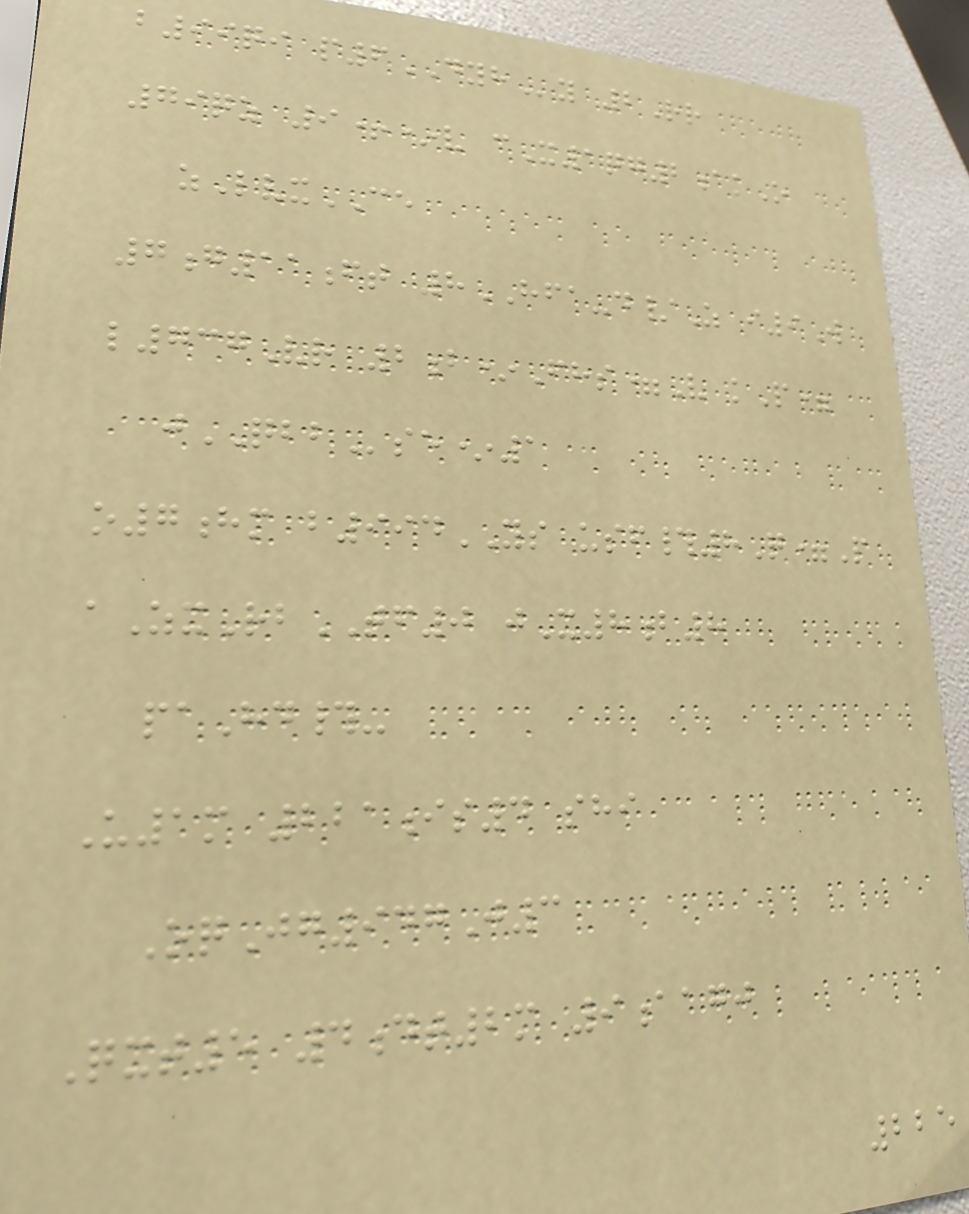b99qi p6DYHy 2Rr
79qz 9+*v cX1qg2akO
zLvxCE
7g11ft 8HFA-d/Z i9W
l737Vr 2b*Fhs=V kP=
jQBBse*1
o7hm b994YS usf#8Q=P
aZxRbTF0 jX8b8
paHd#-
U1m 221is4 shi
OqJg947J3
Qxt5 4dt2m 9aagj
225
